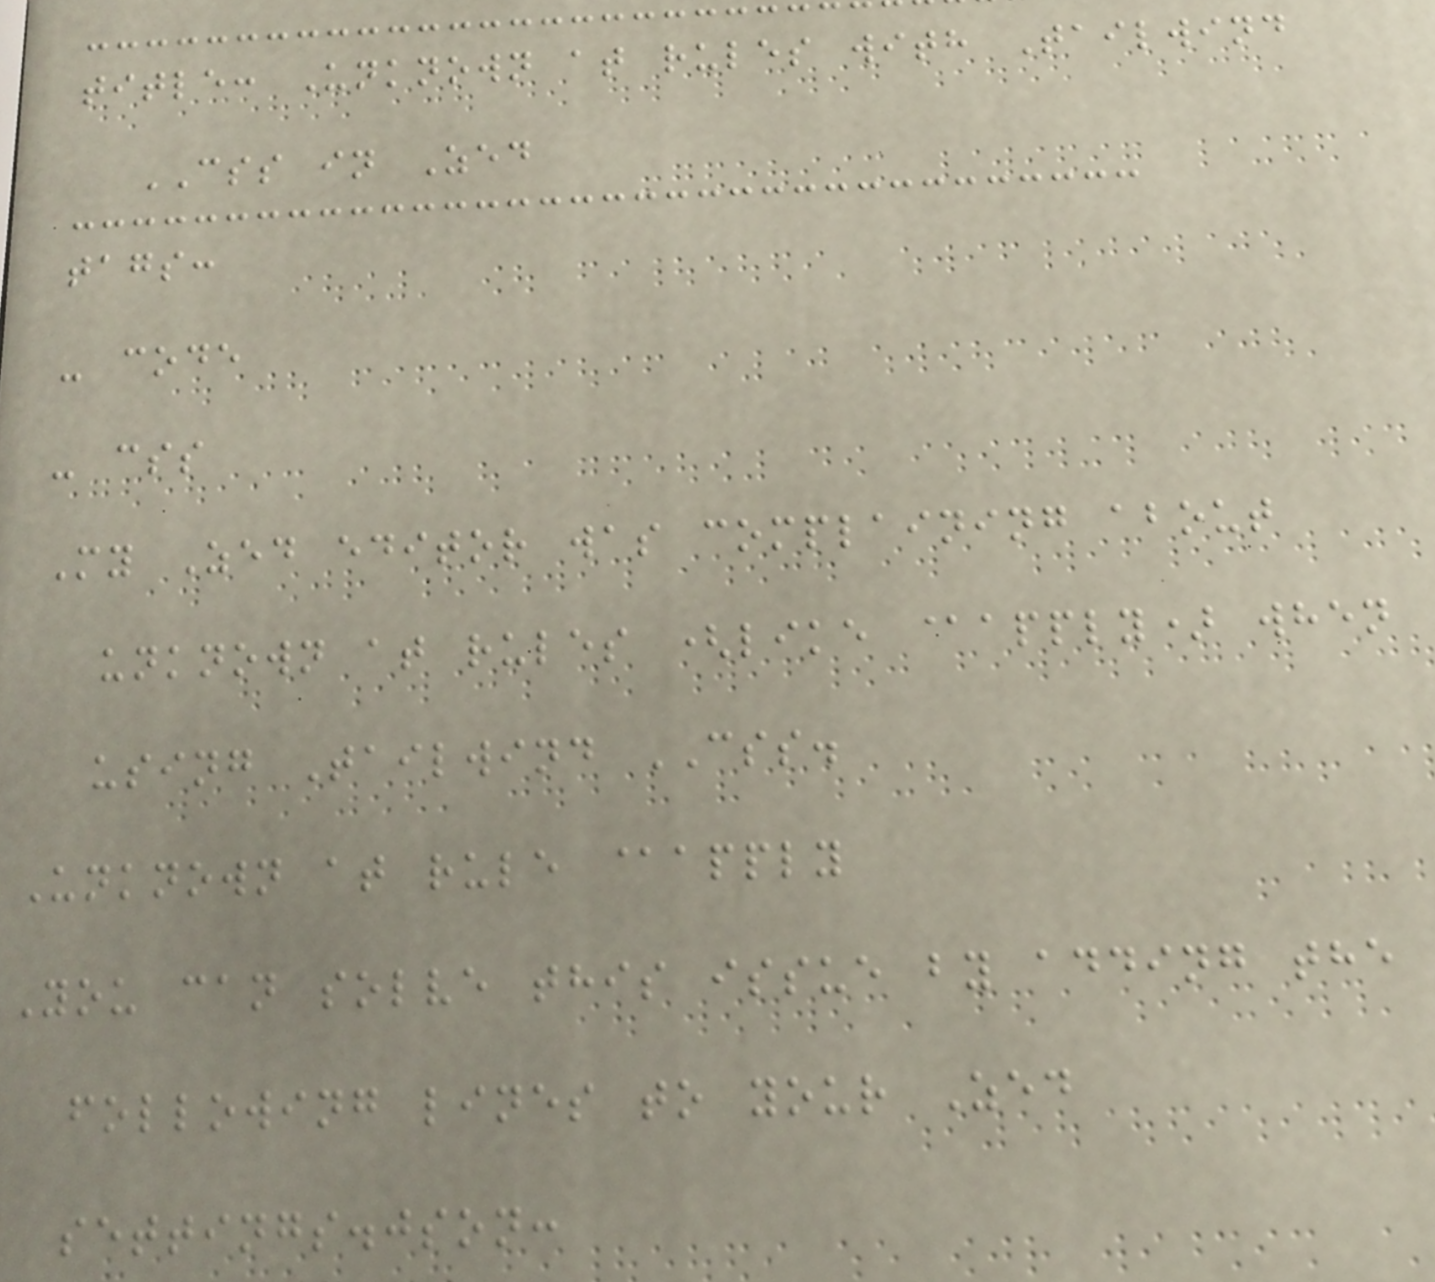title: Unknown at rules with Tailwind
CSS in Zed
tags:
- code
- css
My Zed editor was complaining about
unknown at rules (like @apply) when
using Tailwind CSS.
Unknown at rule @apply
You can solve this issue by adding the
following lines to your Zed
settings.json:
